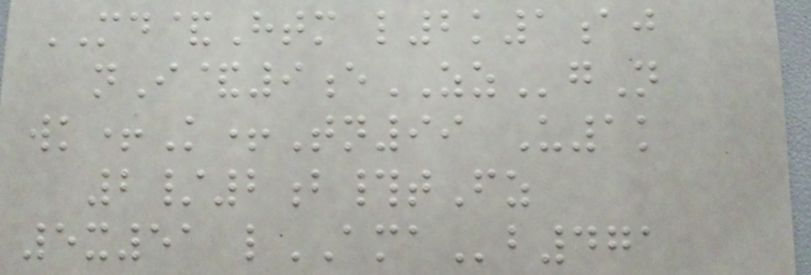MD&Htm l2k1aj
nI&9eZZgN
wk+K+Tn99 U1k
2/2b#tFz
5x51 lAMAb471
